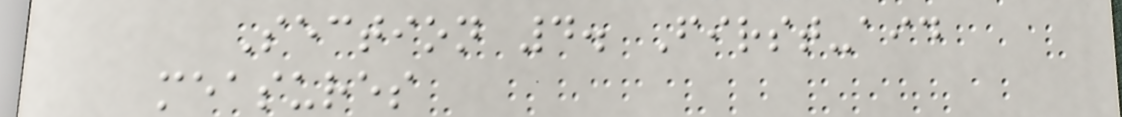Section 4. First-aid
measures
